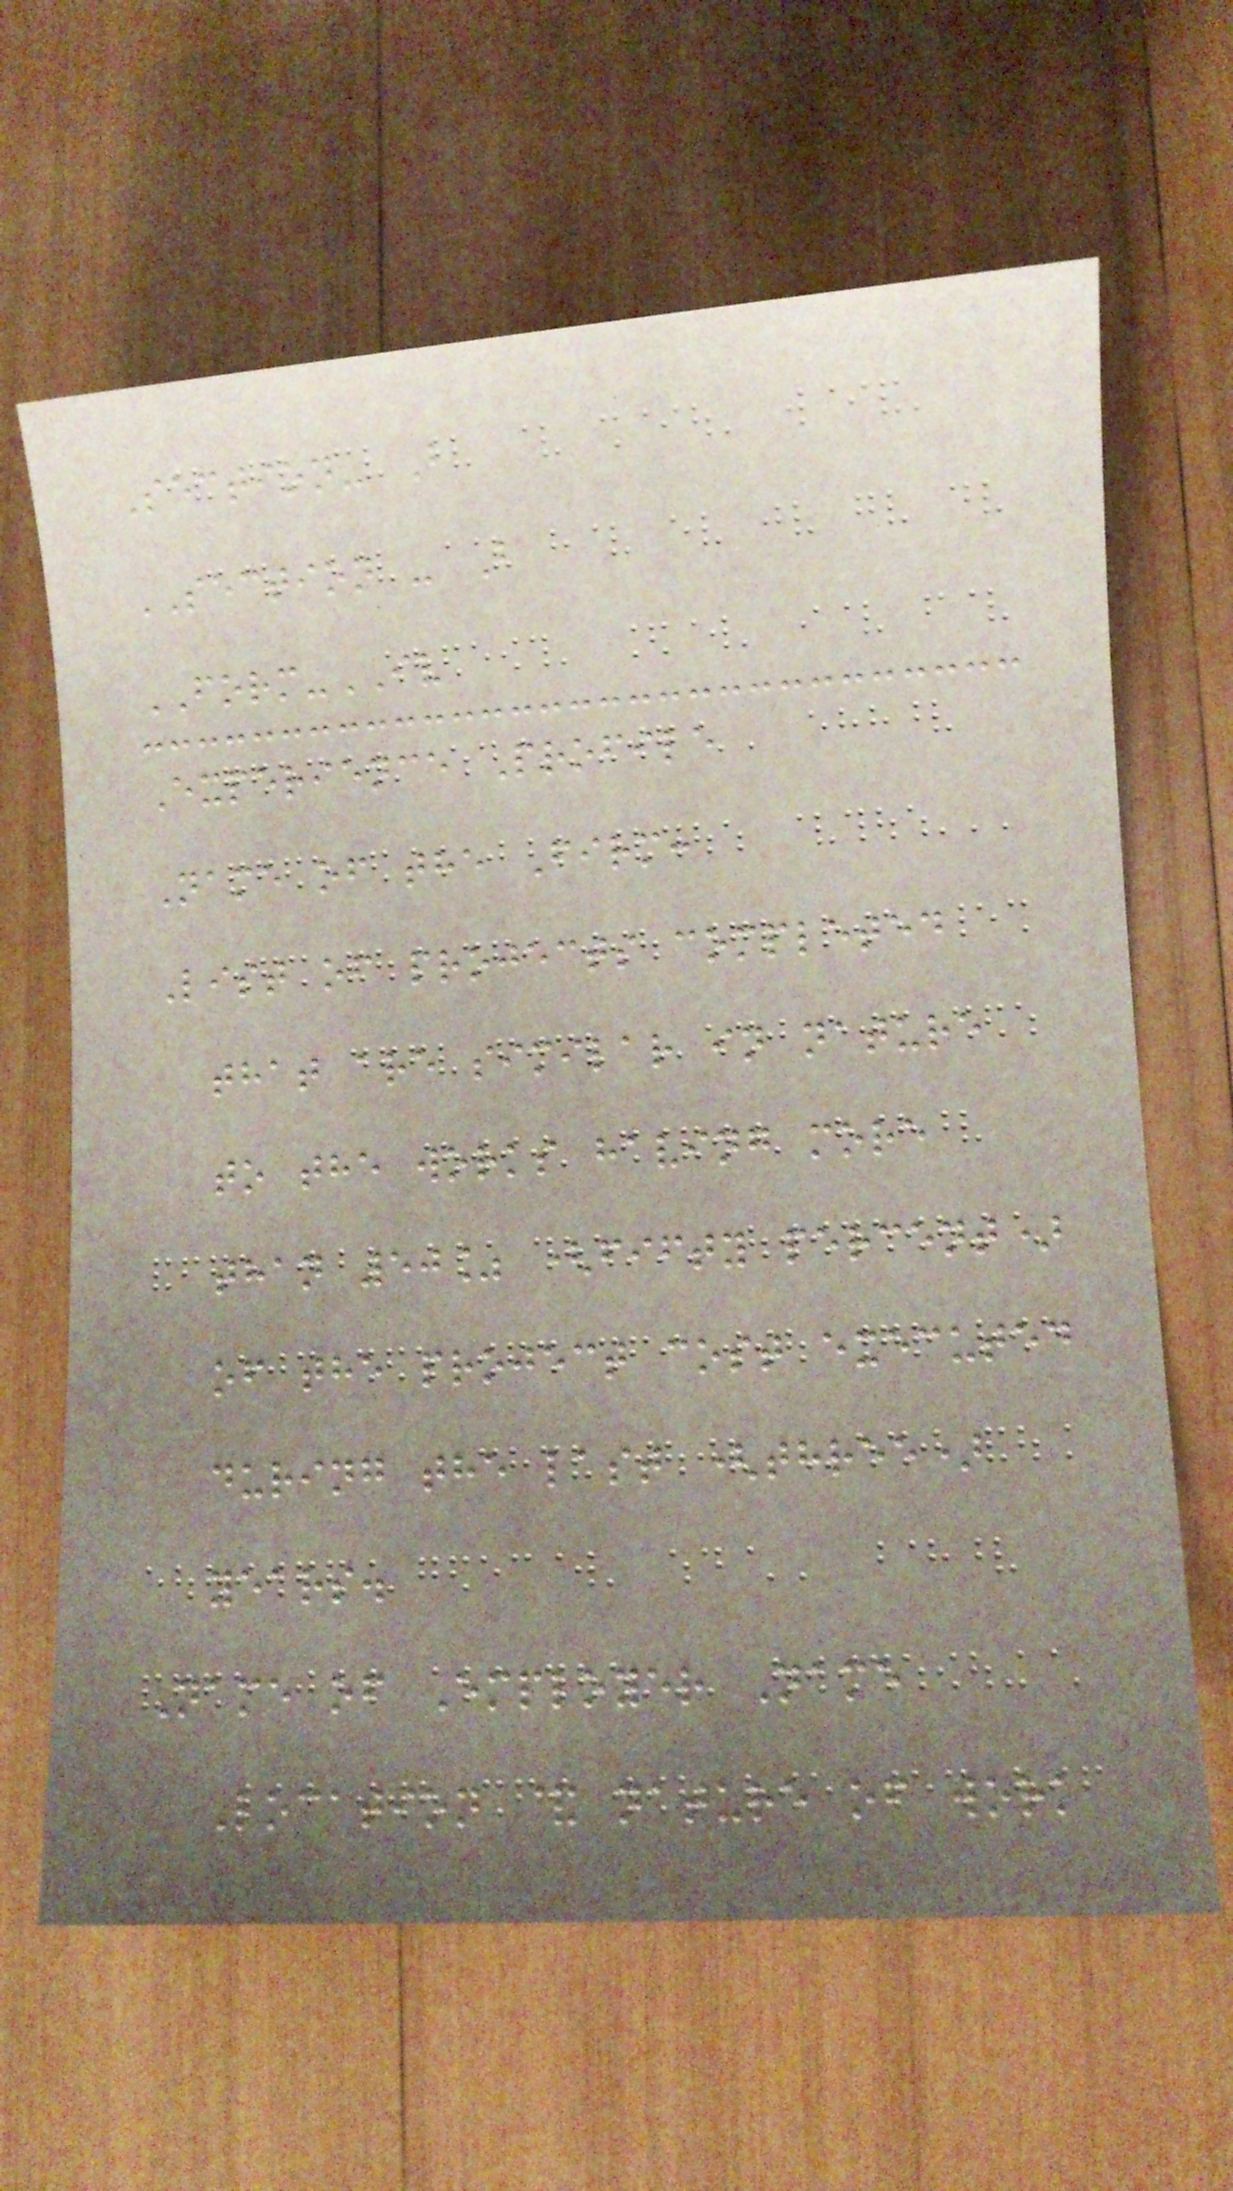Section- B
SECTION - B
FORM-IV
Experience Profile
Name of the Firm:
List of projects completed
that are similar in nature
to the works having more
than 50% (fifty percent)
of the project cost executed
during the last (three)
years.
Name of Employer Name
Location & nature of work
